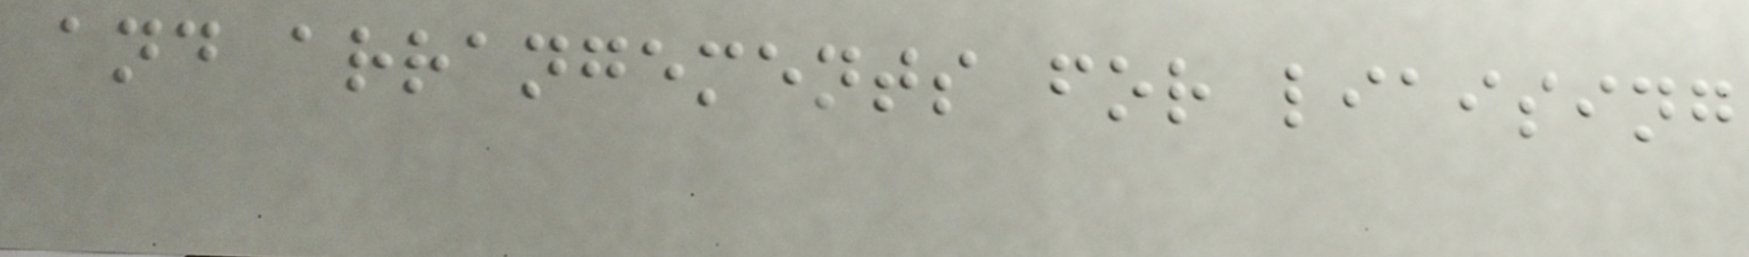and arrangements for liaising
